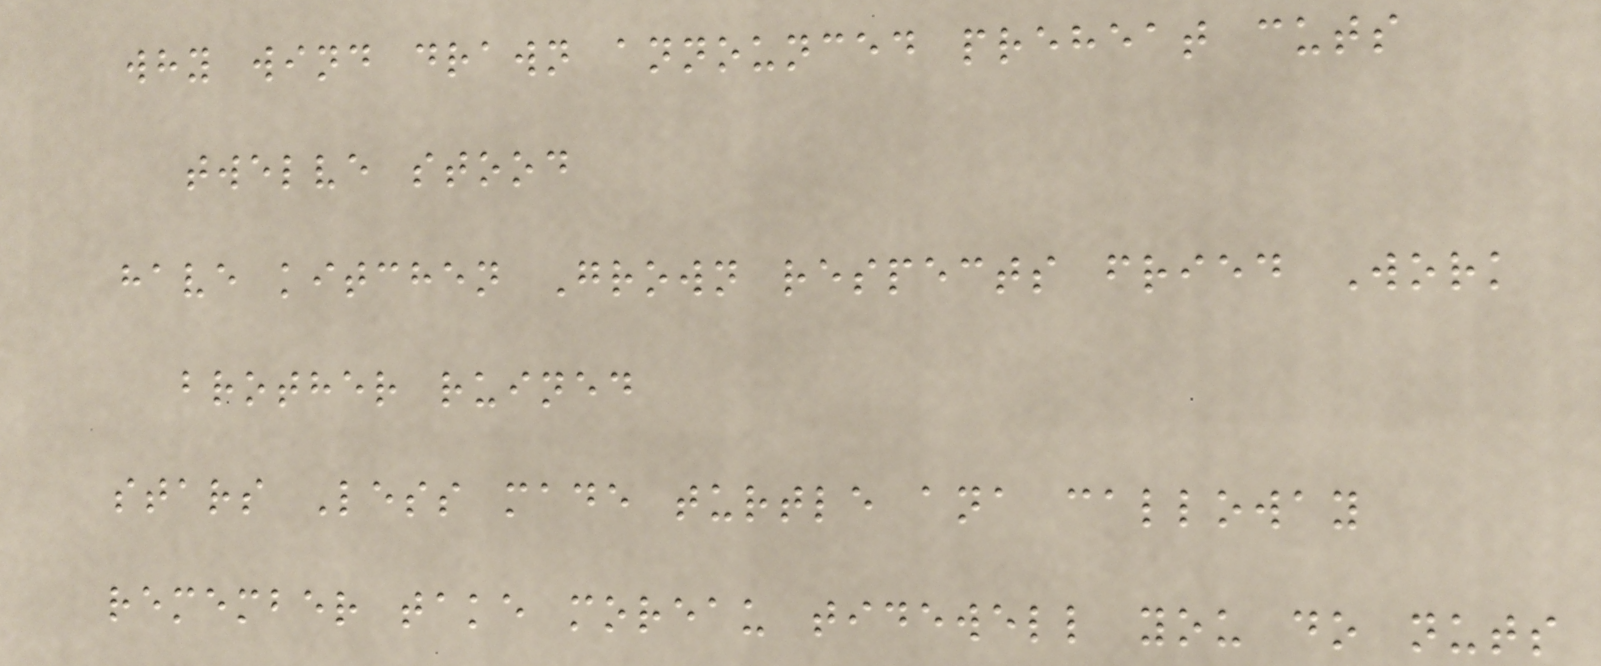why wind drawn announced preheat cuts
twelve stood
have kitchen Grown respects fried Work
brother ruined
stars Less made turtle ana calloway
remember take moreau tidewell you do nuts
